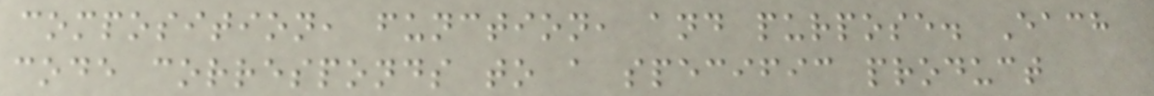composition, function, and purpose. Each
code corresponds to a specific product
